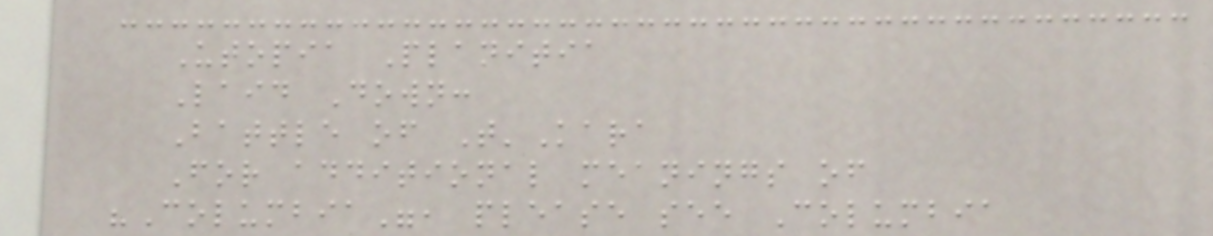Utopia Planitia
Laid Down:
Battle of T'Kara
For additional meanings of
"Columbia", please see Columbia
